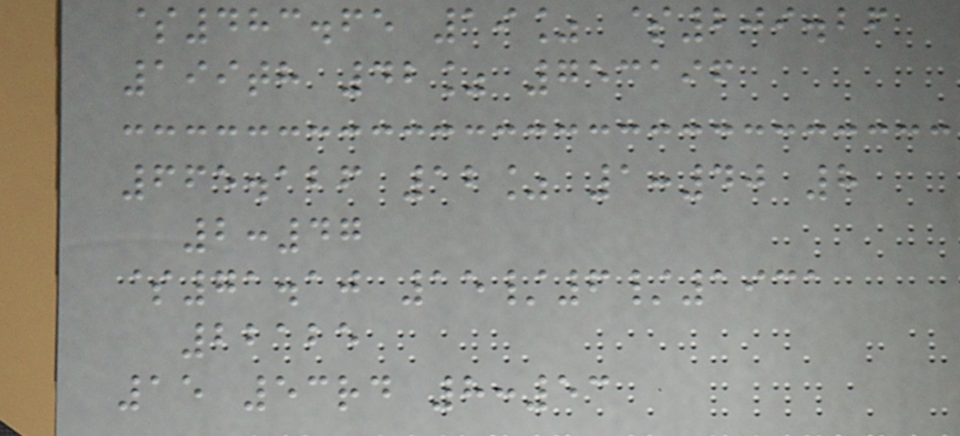$483.65 19% $209.26
199th 42% 753196
665.126 12% 1:40 8
2:47
$71.10 15/6/1931
22125
15 53rd 8:53
